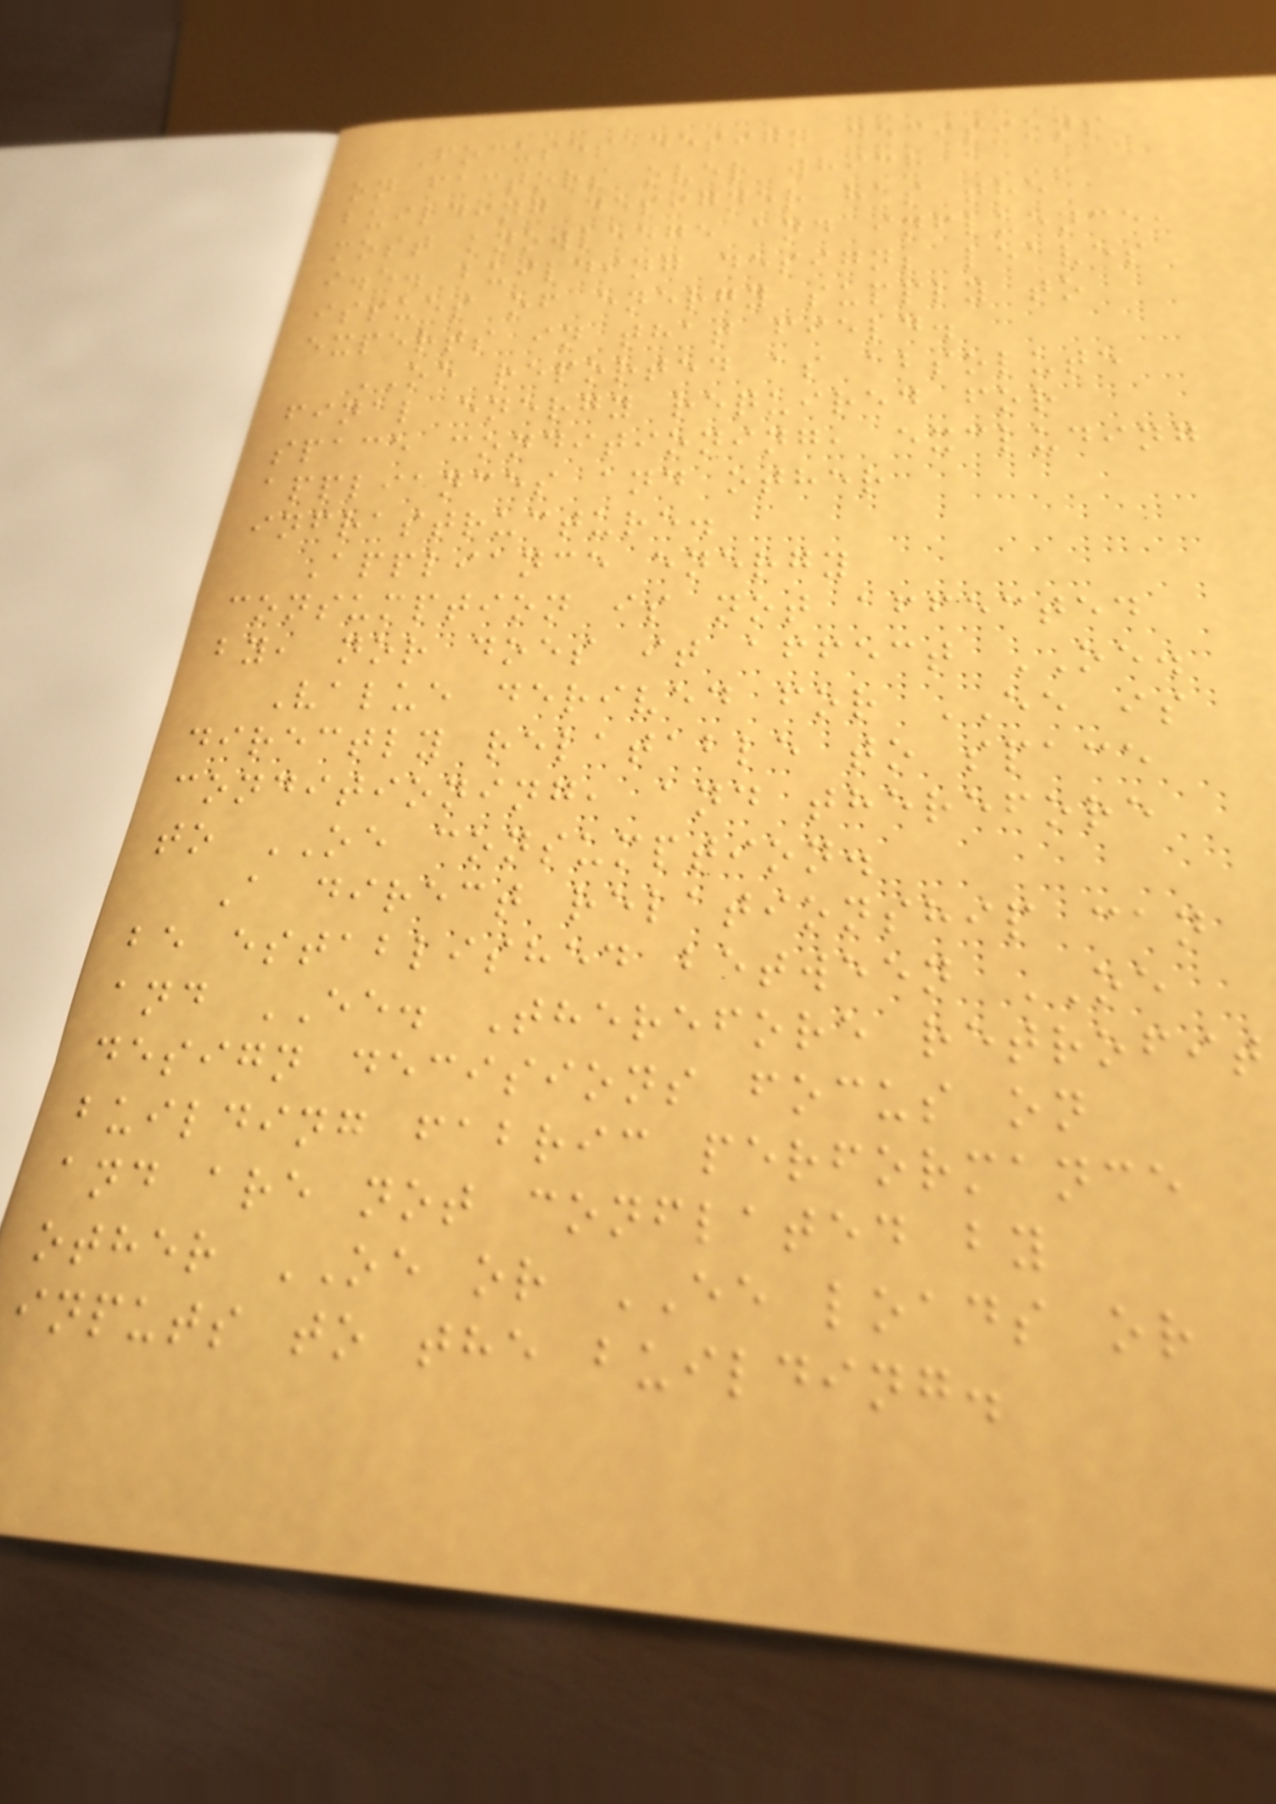Focuses design decisions
on factors over which a
building designer has the
most knowledge and influence,
i.e. building design; leaves
issues of energy supply to
experts in that field.
OE reported as absolute
final energy required for
space conditioning, excluding
appliances and other
infrastructure.
Appliance energy
consumption is not affected
by, nor does it affect OE.
Value derived for EE is
directly relatable to space
conditioning, and therefore
to OE consumption.
A direct relationship can
be established between OE
and EE. Therefore retrofit
design decisions focus on
building fabric performance
and are not conflated by
other OE or EE loads or
inputs to the building.
